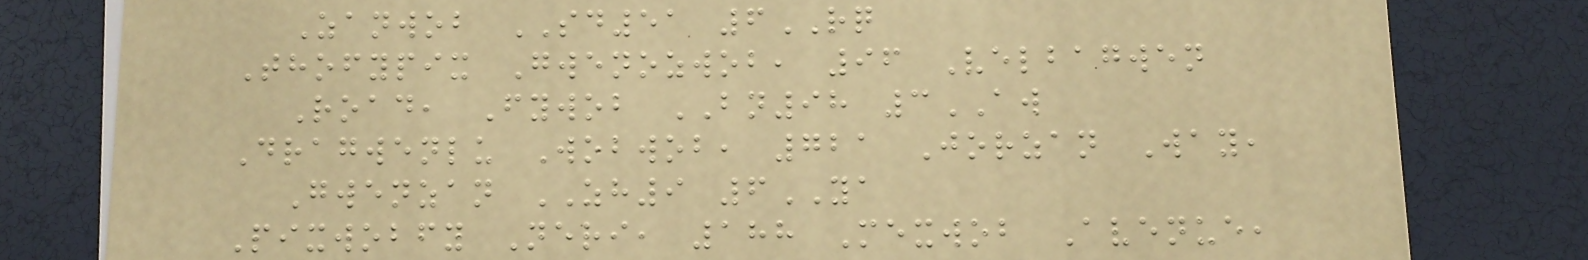Zanwob SD51 6RQ
Thofypix Gwenozwob, 96 Velbagwen
Road, Fywob BN98 3AW
Dragwenlu Wobwob, 721 Jorzan Way,
Gwenzan ZH9 6YA
Pixwobfy Neri, 188 Mexwob Avenue,
